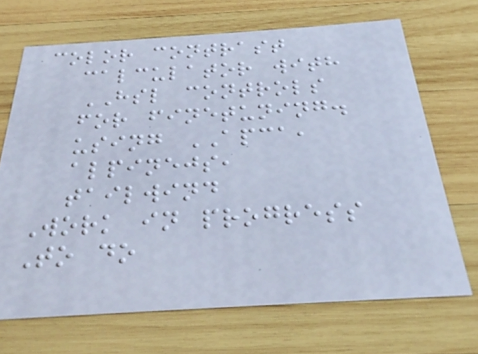color contrast
calculator with
HSL controls
for finetuning.
using APCA,
alpinejs,
tailwind
Work in progress
To do
